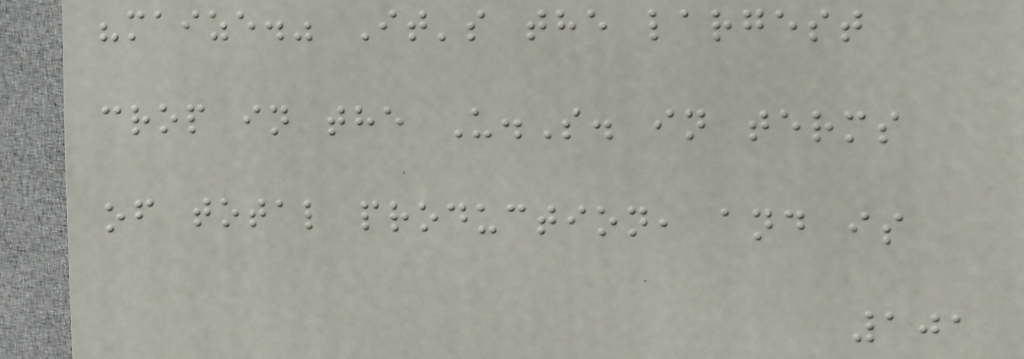"maize." It's the largest
crop in the U.S. in terms
of total production, and is
101
